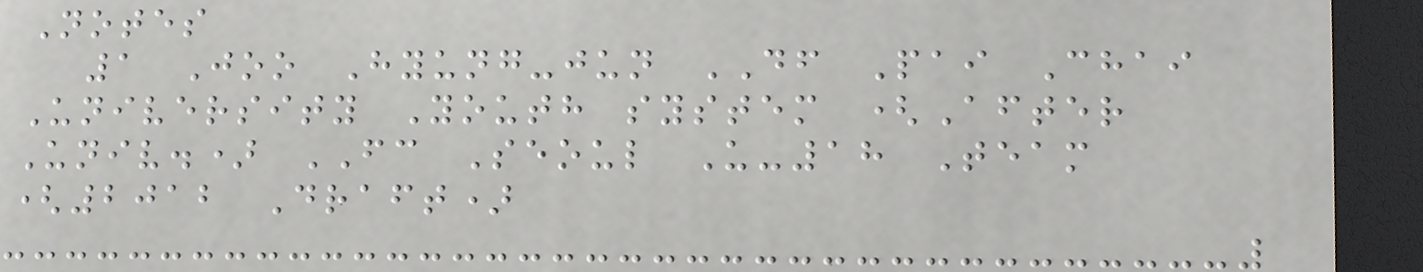Notes
1 Joo Hyung-jun DF Pai Chai
University Youth system (After
Univ.) FC Seoul U-18 Team
(2012 Draft)
